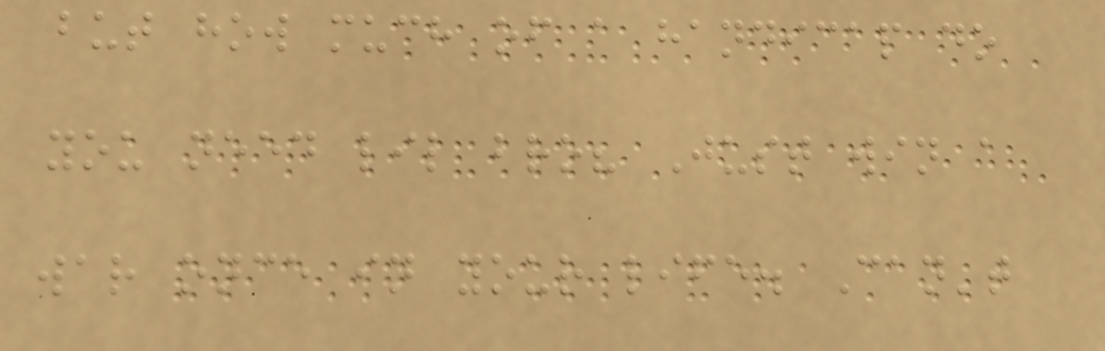but how much of a handicap do
you need lil bro? Just win a
war once in your life. Can't
